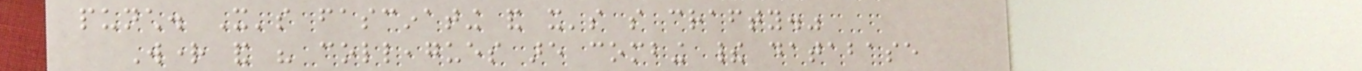punch. It's fascinating and it's so crafty."
Wright and his colleagues are combing their database
